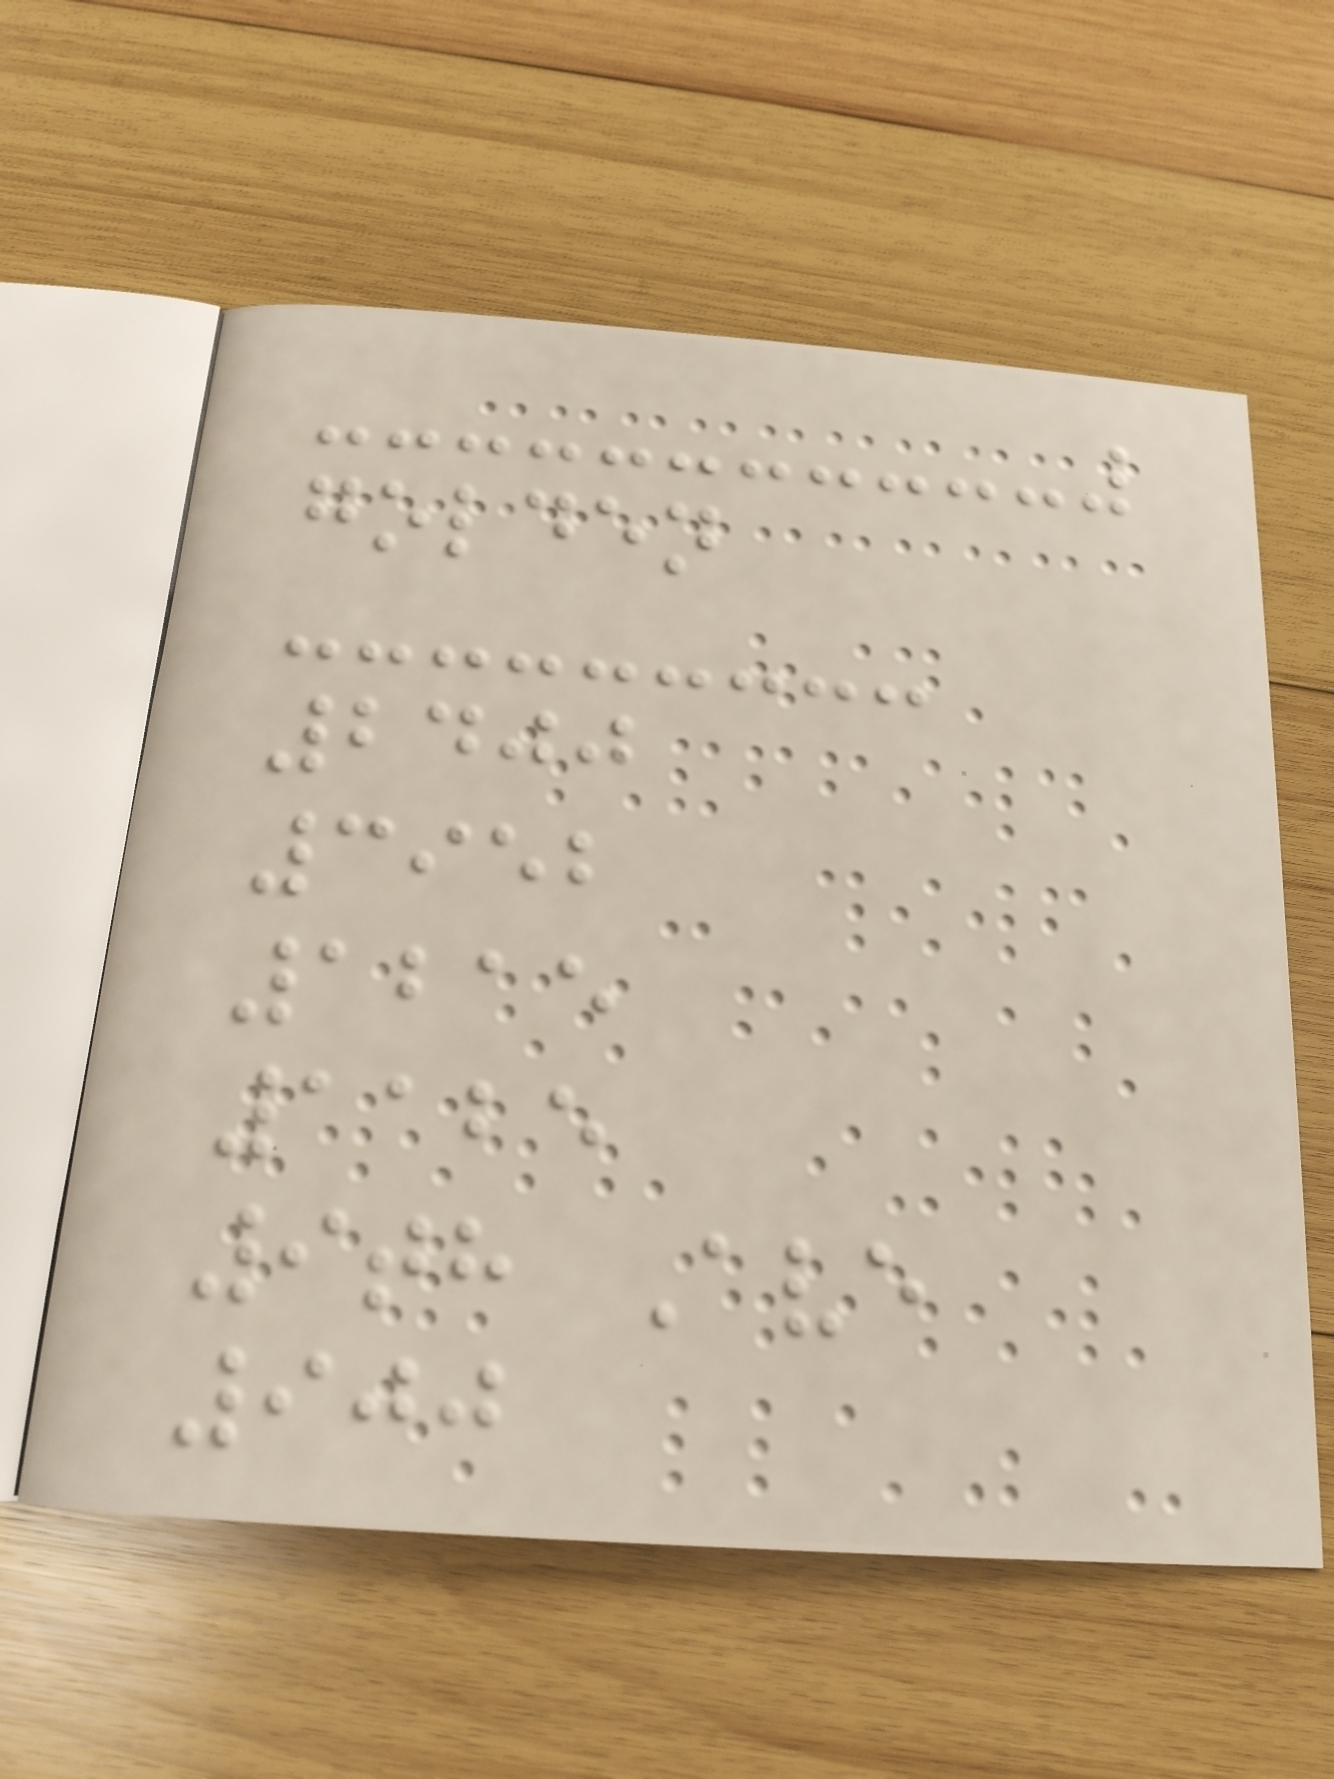golden
2400
3952
1215
1125
9th Ave
900
